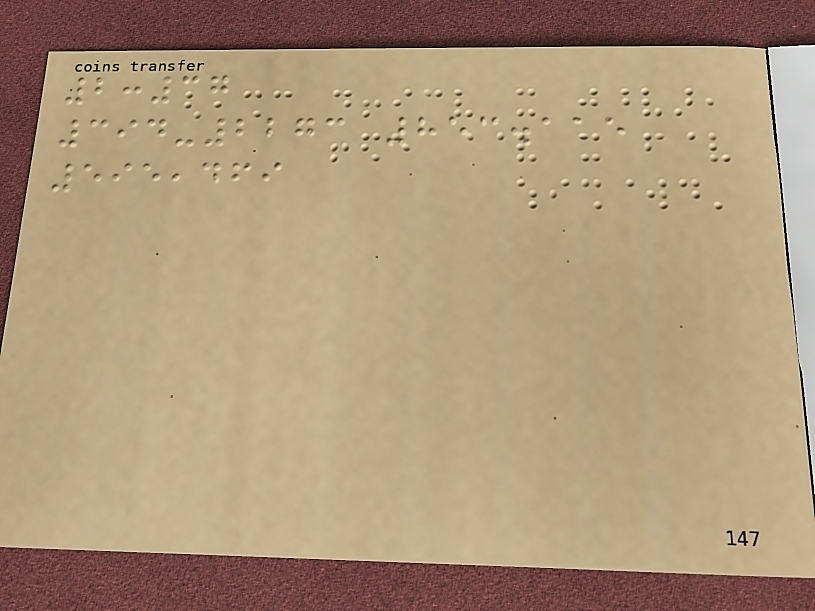2:37
394-2273 853.115
595,469
